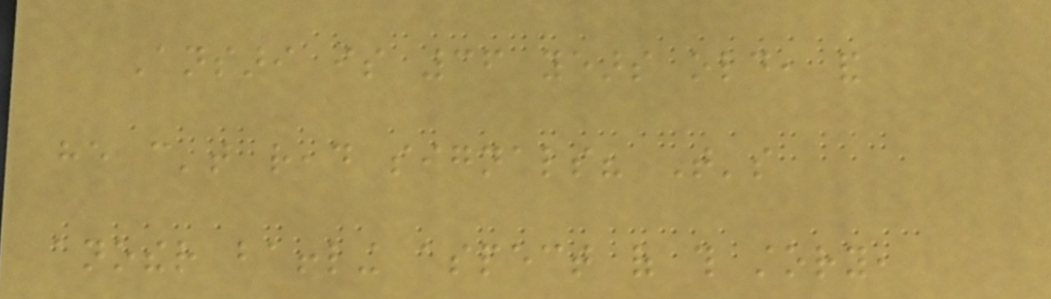Ansari is 36 years old, and
he can't read signals? That's
another baffling aspect of this story,
